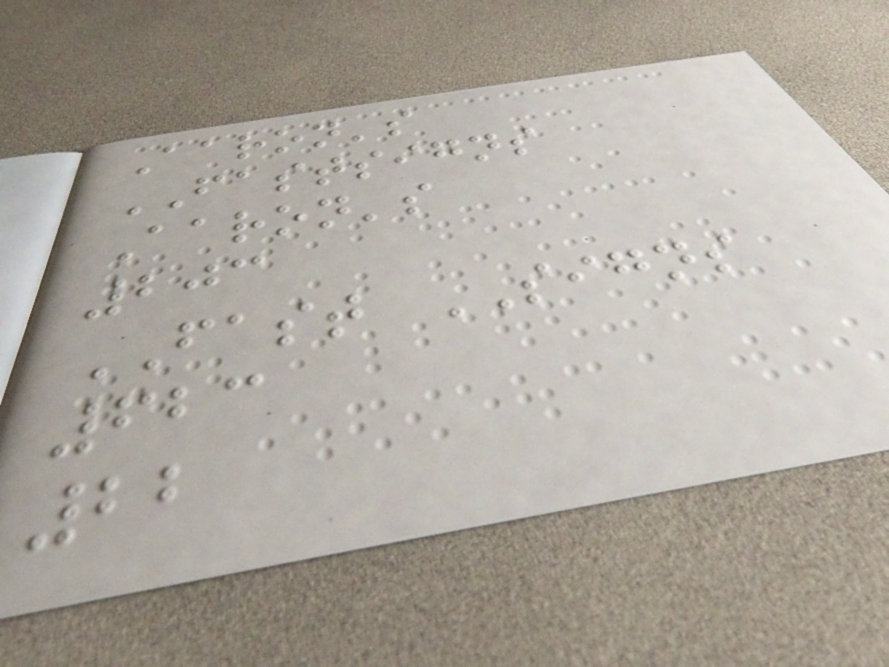Aaron's
FASTSIGNS
Aaron's
203
FAST SIGNS
623
22
